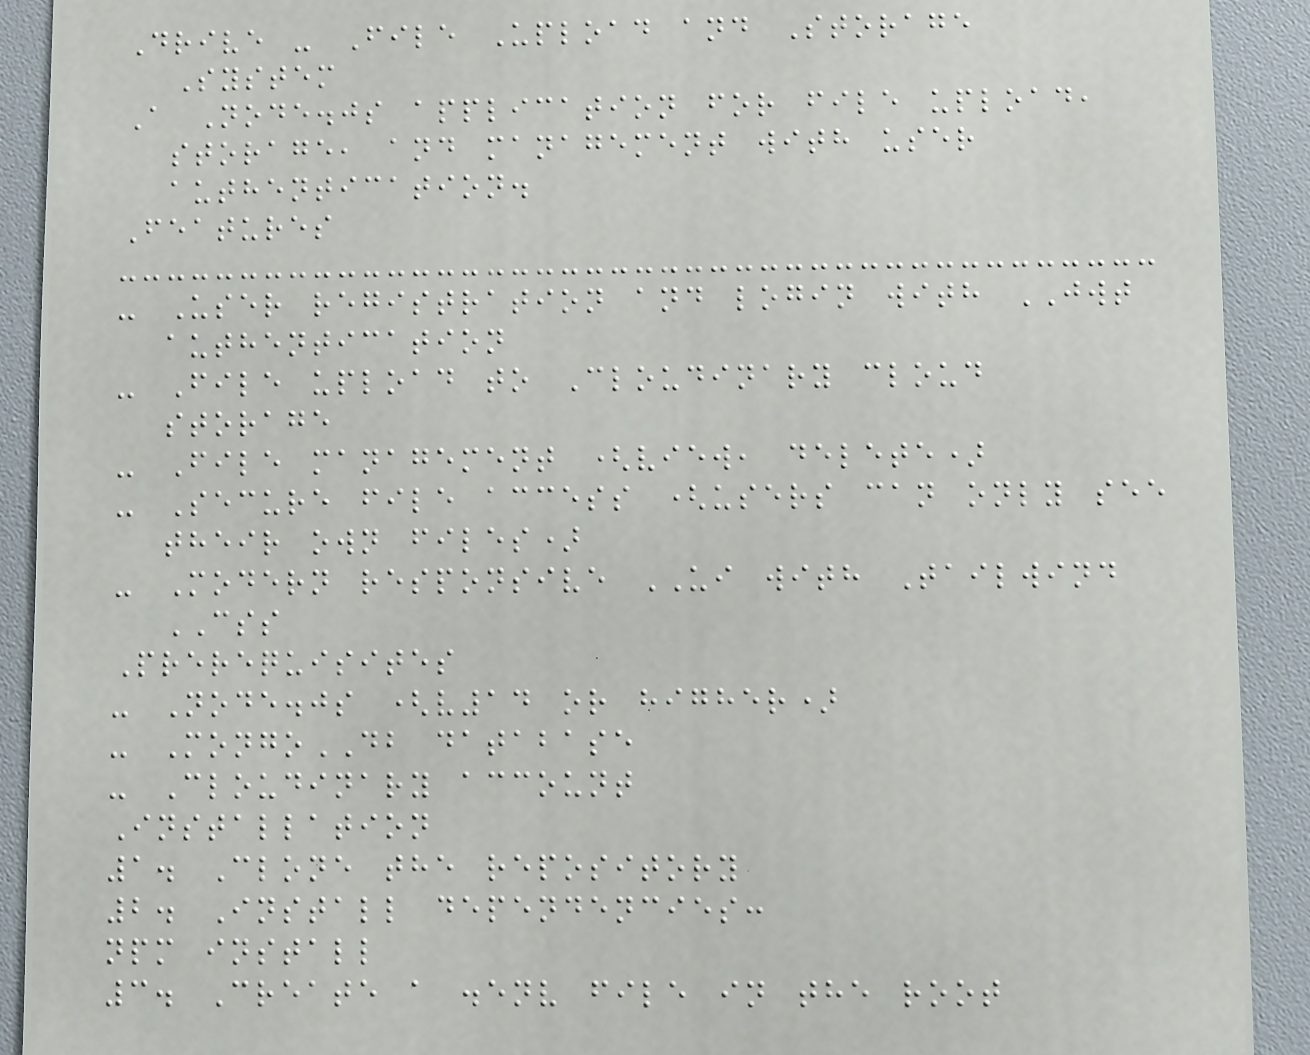Drive - File Upload and Storage
System
A Node.js application for file upload,
storage, and management with user
authentication.
Features
- User registration and login with JWT
authentication
- File upload to Cloudinary cloud
storage
- File management (view, delete)
- Secure file access (users can only see
their own files)
- Modern responsive UI with Tailwind
CSS
Prerequisites
- Node.js (v14 or higher)
- MongoDB database
- Cloudinary account
Installation
1. Clone the repository
2. Install dependencies:
npm install
3. Create a .env file in the root
